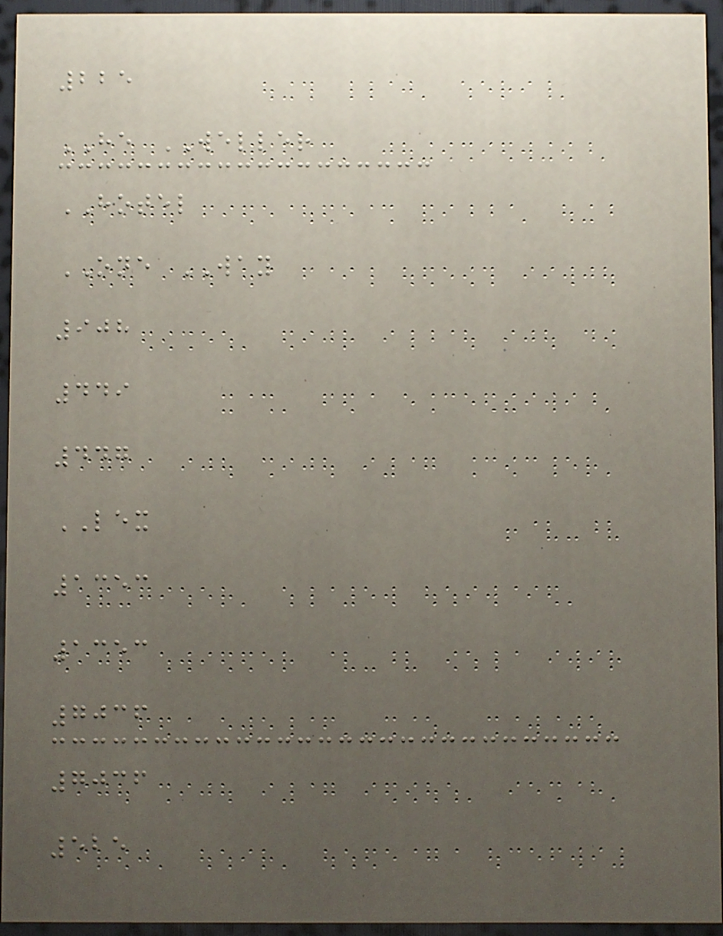225
HE WELLER
HOTEL
ONE WAY
908
449
447
LEX
1353
1353
7036
7036
525
